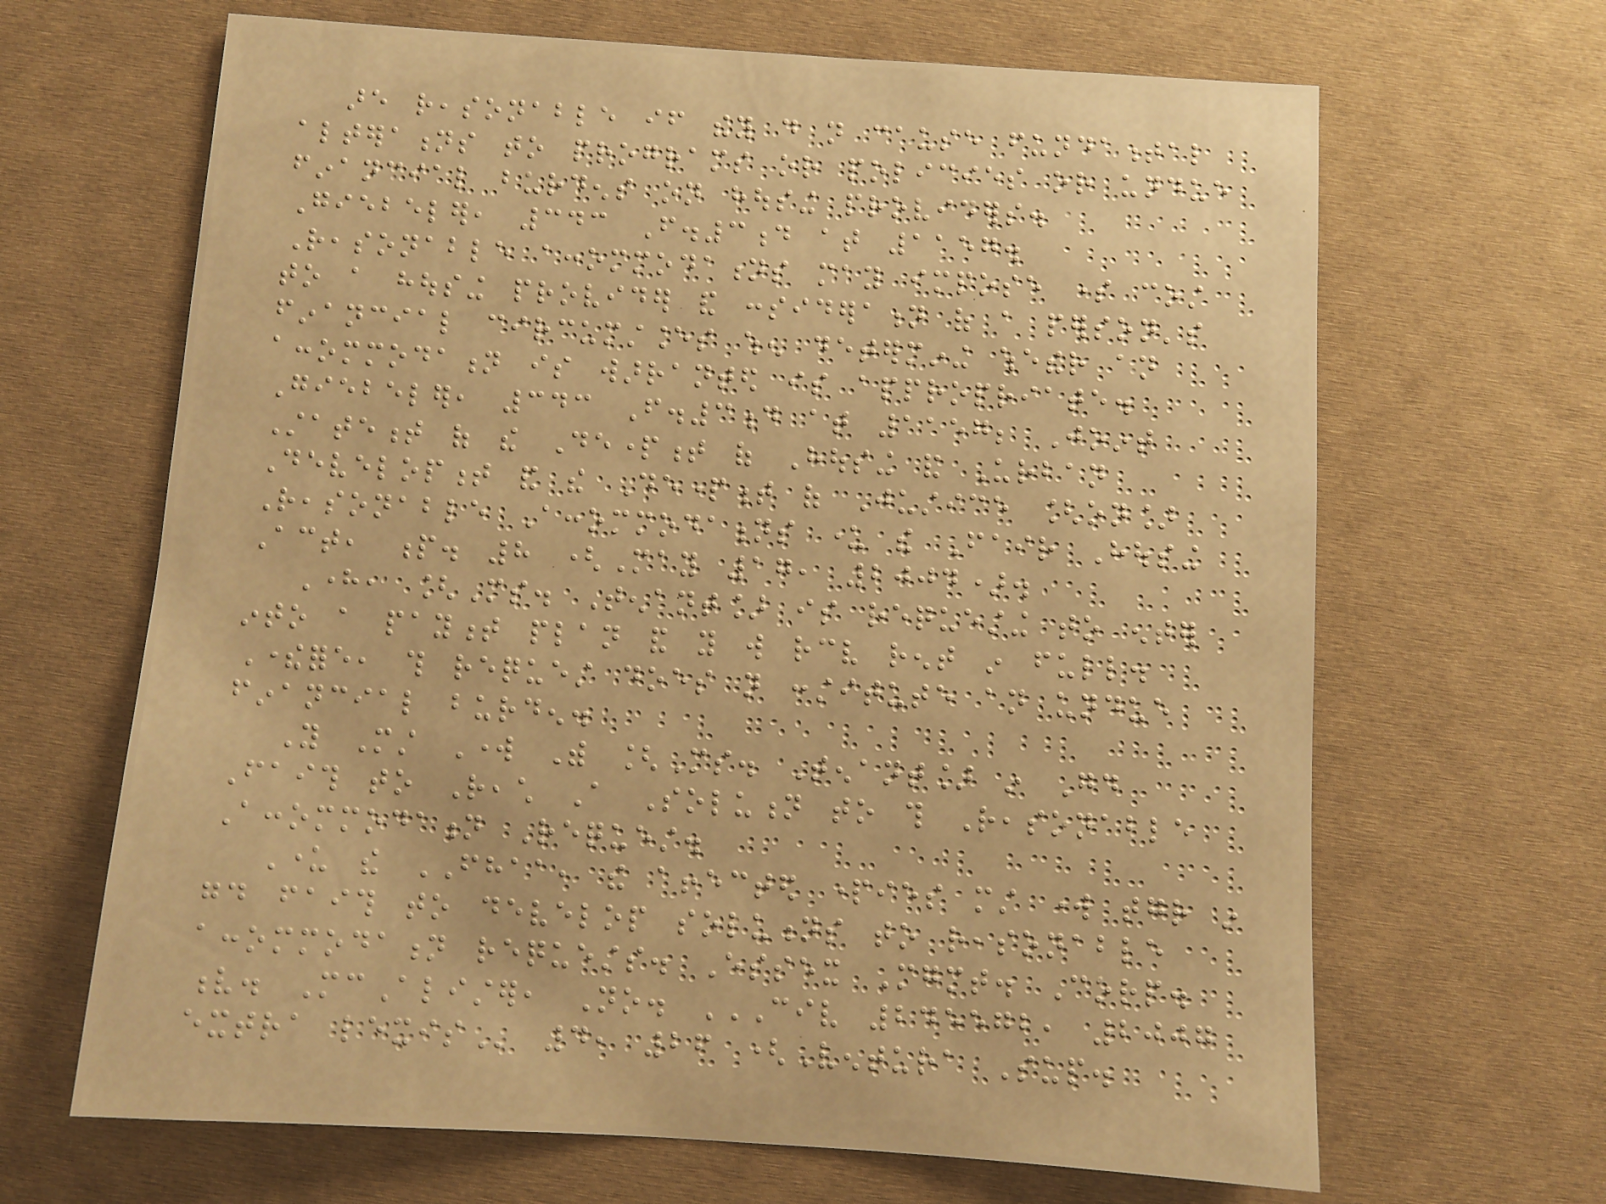are reasonable if they do not cause fundamental
alterations to programs or policies or undue
financial burdens on housing providers.
Giebeler, 343 F.3d at 1157.
Reasonable accommodations may impose some cost
to a housing provider and consideration of a person's
financial circumstances when determining whether an
accommodation is warranted is appropriate.
Giebeler, 343 F.3d at 1157; Joint
Statement of the Department of Housing and Urban
Development and the Department of Justice [on]
Reasonable Accommodations under the Fair Housing
Act, p. 8 (May 17, 2004).
Here, [Ms. Tenant] is requesting to enter
into a payment plan and you will receive rent in full.
Therefore, this request does not constitute an undue
financial burden.
You Must Work With [Ms. Tenant] in Good
Faith to Reach A Solution to this Reasonable
Accommodation Request.
Under the FHAA, the affected parties must work together in
good faith to develop solutions to reasonable
accommodation requests. Essex Mgmt. Corp.
v. McAlister, No. CIV 245572, 2007
EXTRA LEXIS 4, 26 (Ventura Sup.
